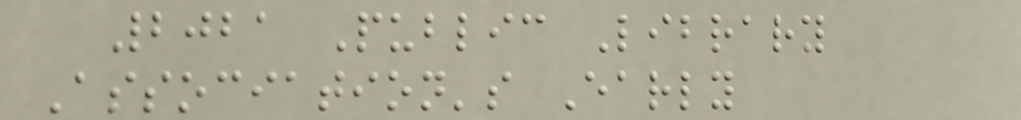2021 Public Library
Association's Early
